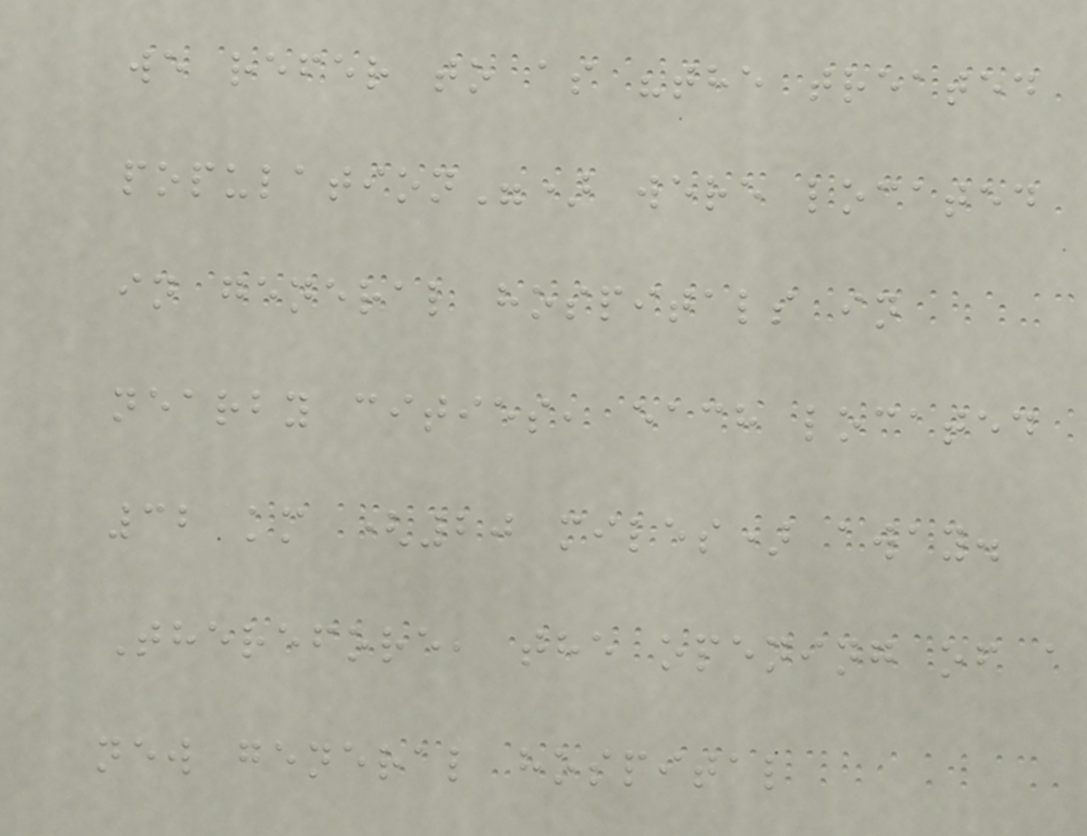we refer to as "the treated
population") were located
in general hospitals in
nearby cities, each located
32 km (20 miles) away.
Therefore, the opening of a
new general hospital
